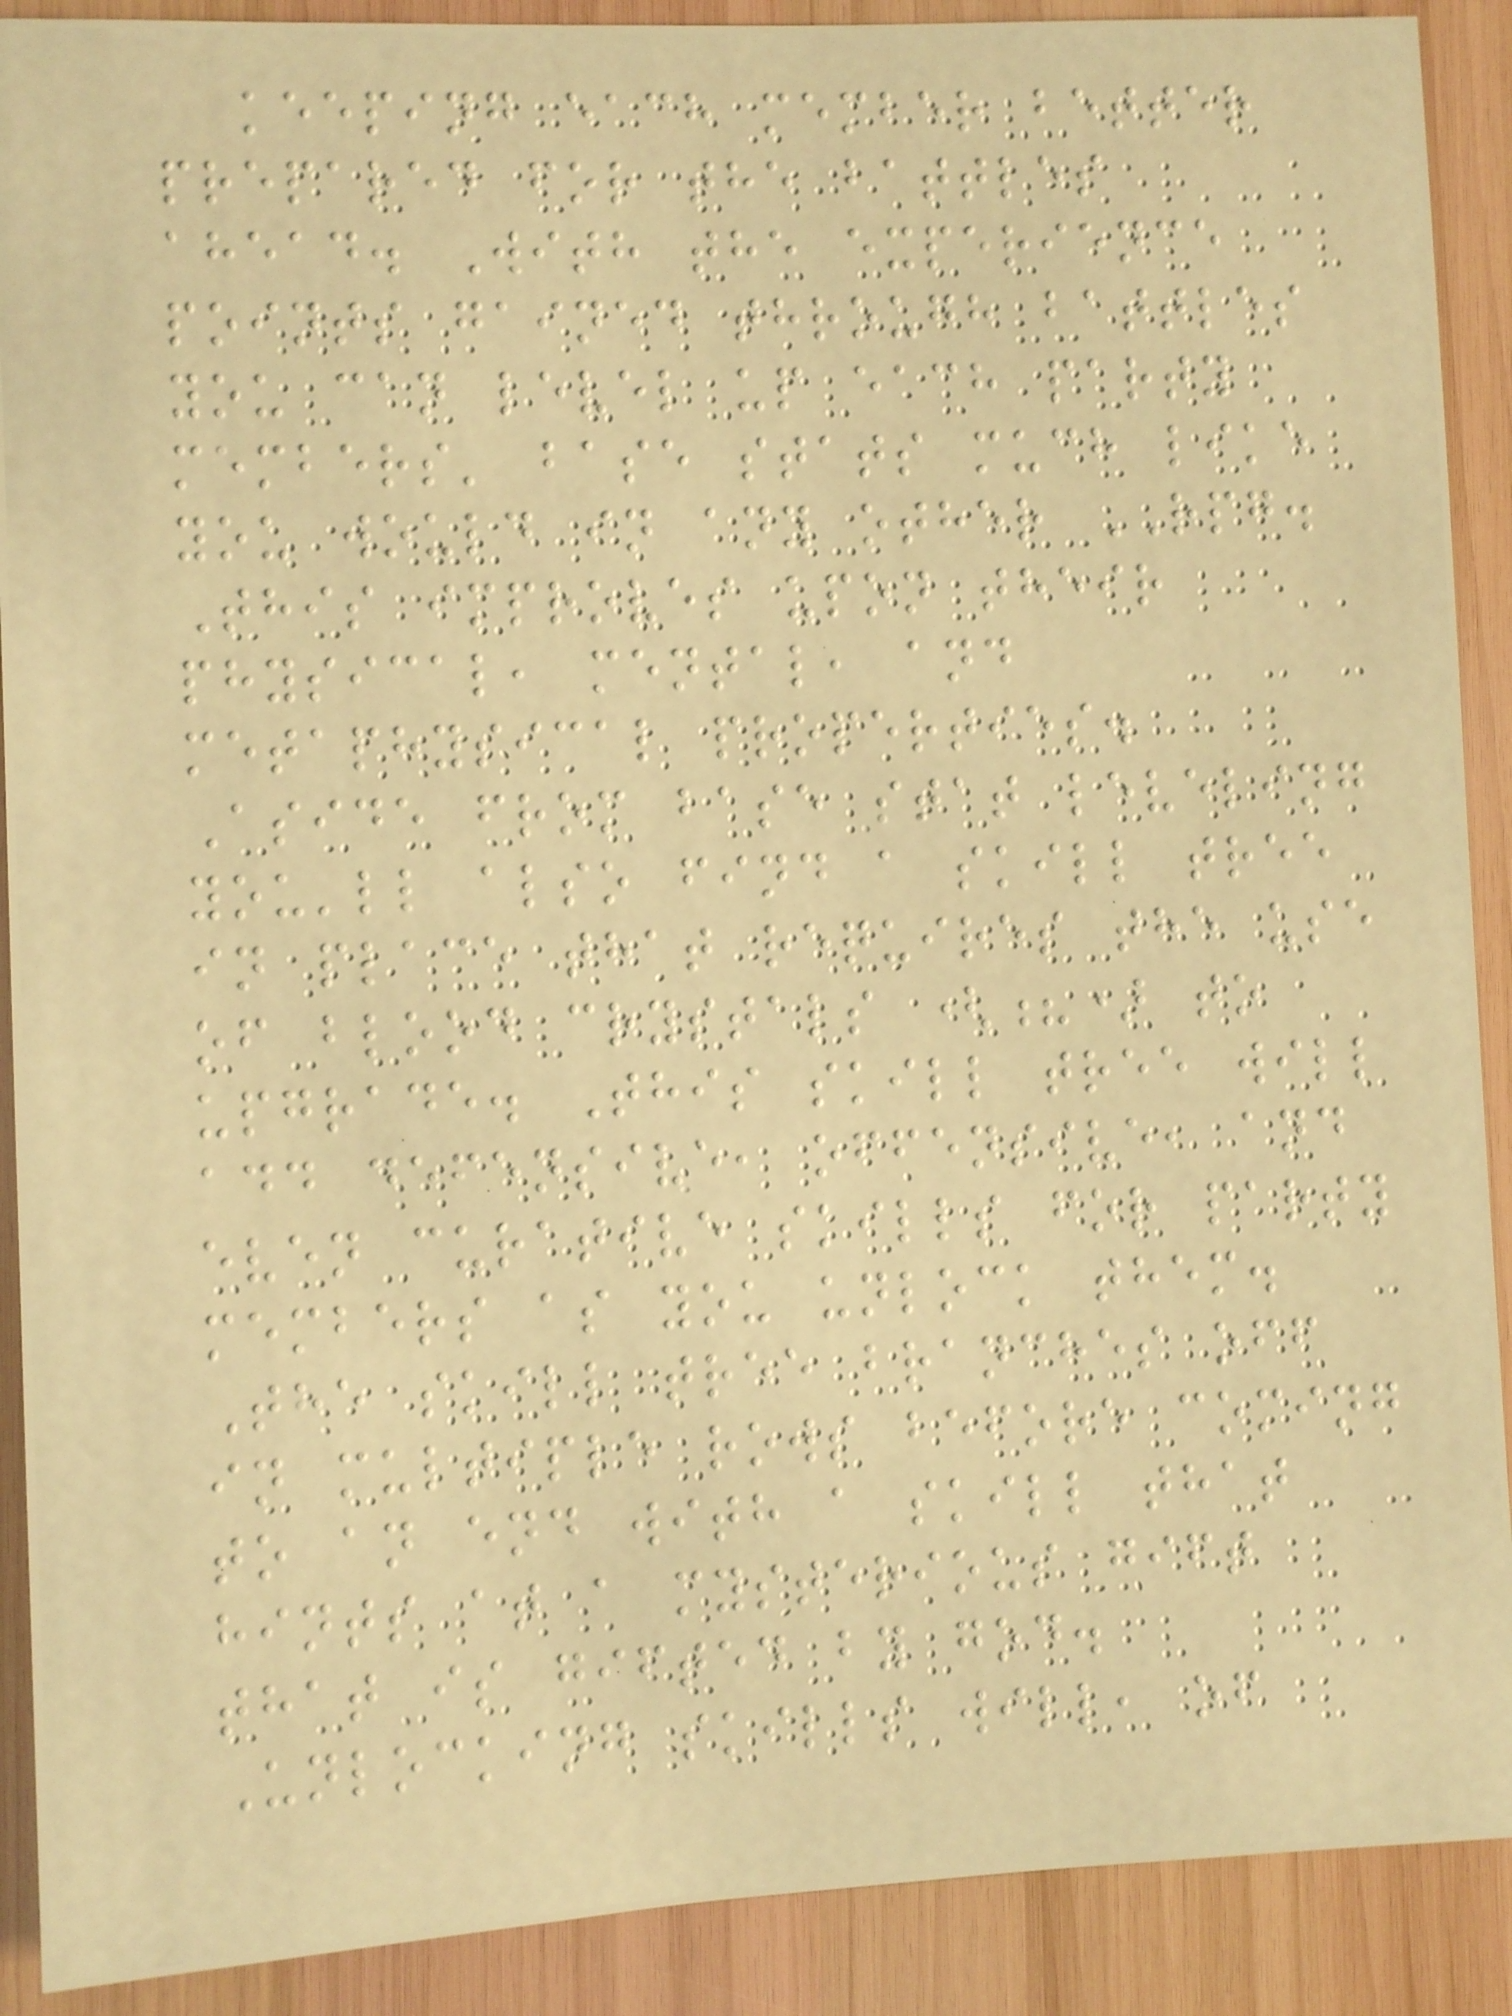keeping each member better
prepared for the battles
ahead. With the experience
points gained through battles
you can level up each party
members' base stats much like
you would in any other RPG.
This improves upon their
physical, mental, and
metaphysical properties.
Aside from base stat leveling
you'll also find a skill tree
in place that requires the use
of blood crystals (?) to
upgrade. This skill tree will
add defensive, offensive, and
even curative skills for party
members as you unlock them.
The skill tree branches off
in multiple rows before coming
to an end with a skill that
hints at a mysterious gift
that is gifted by god.
Unlocking skills will, of
